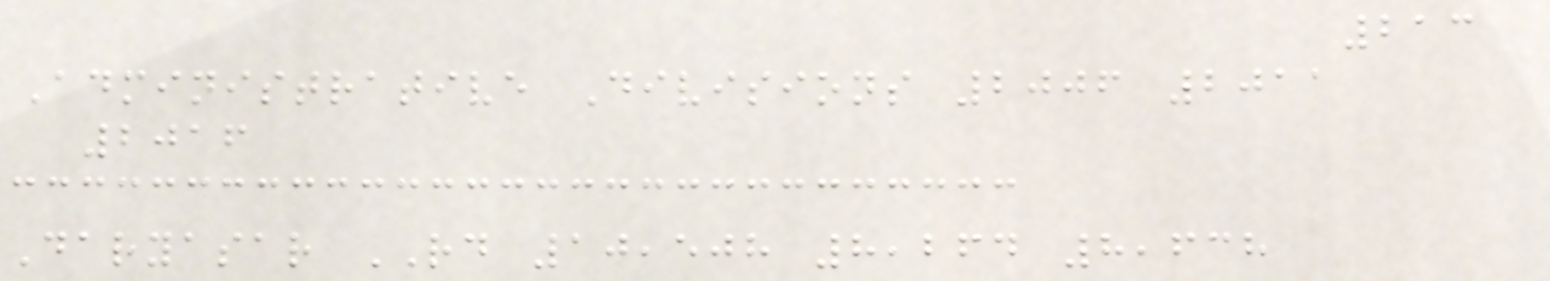213
Administrative Divisions 2006 2011
2016
Daryasar RD 10,508 8,264 8,638
